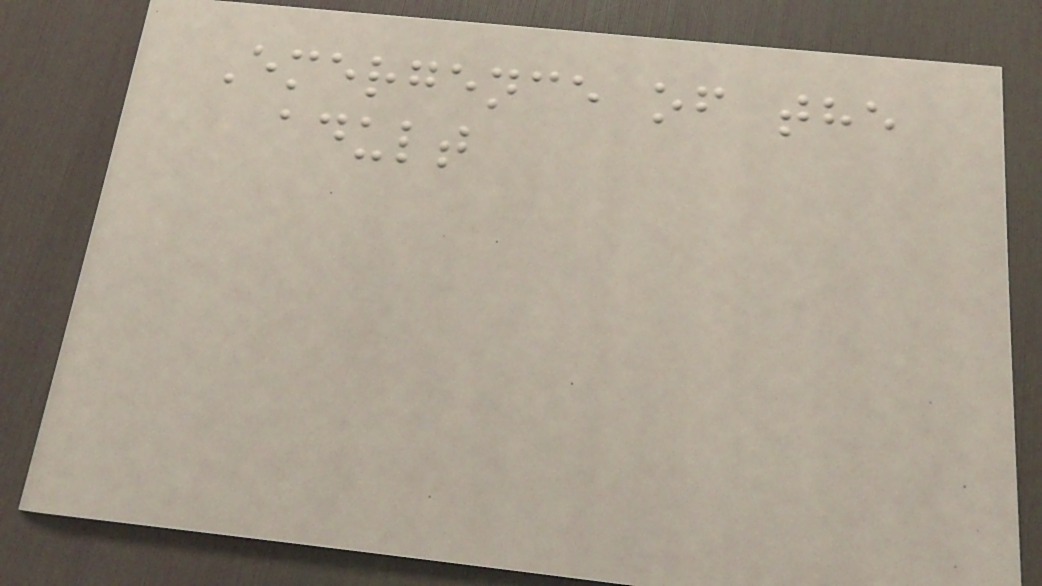Emergence of the
adult
